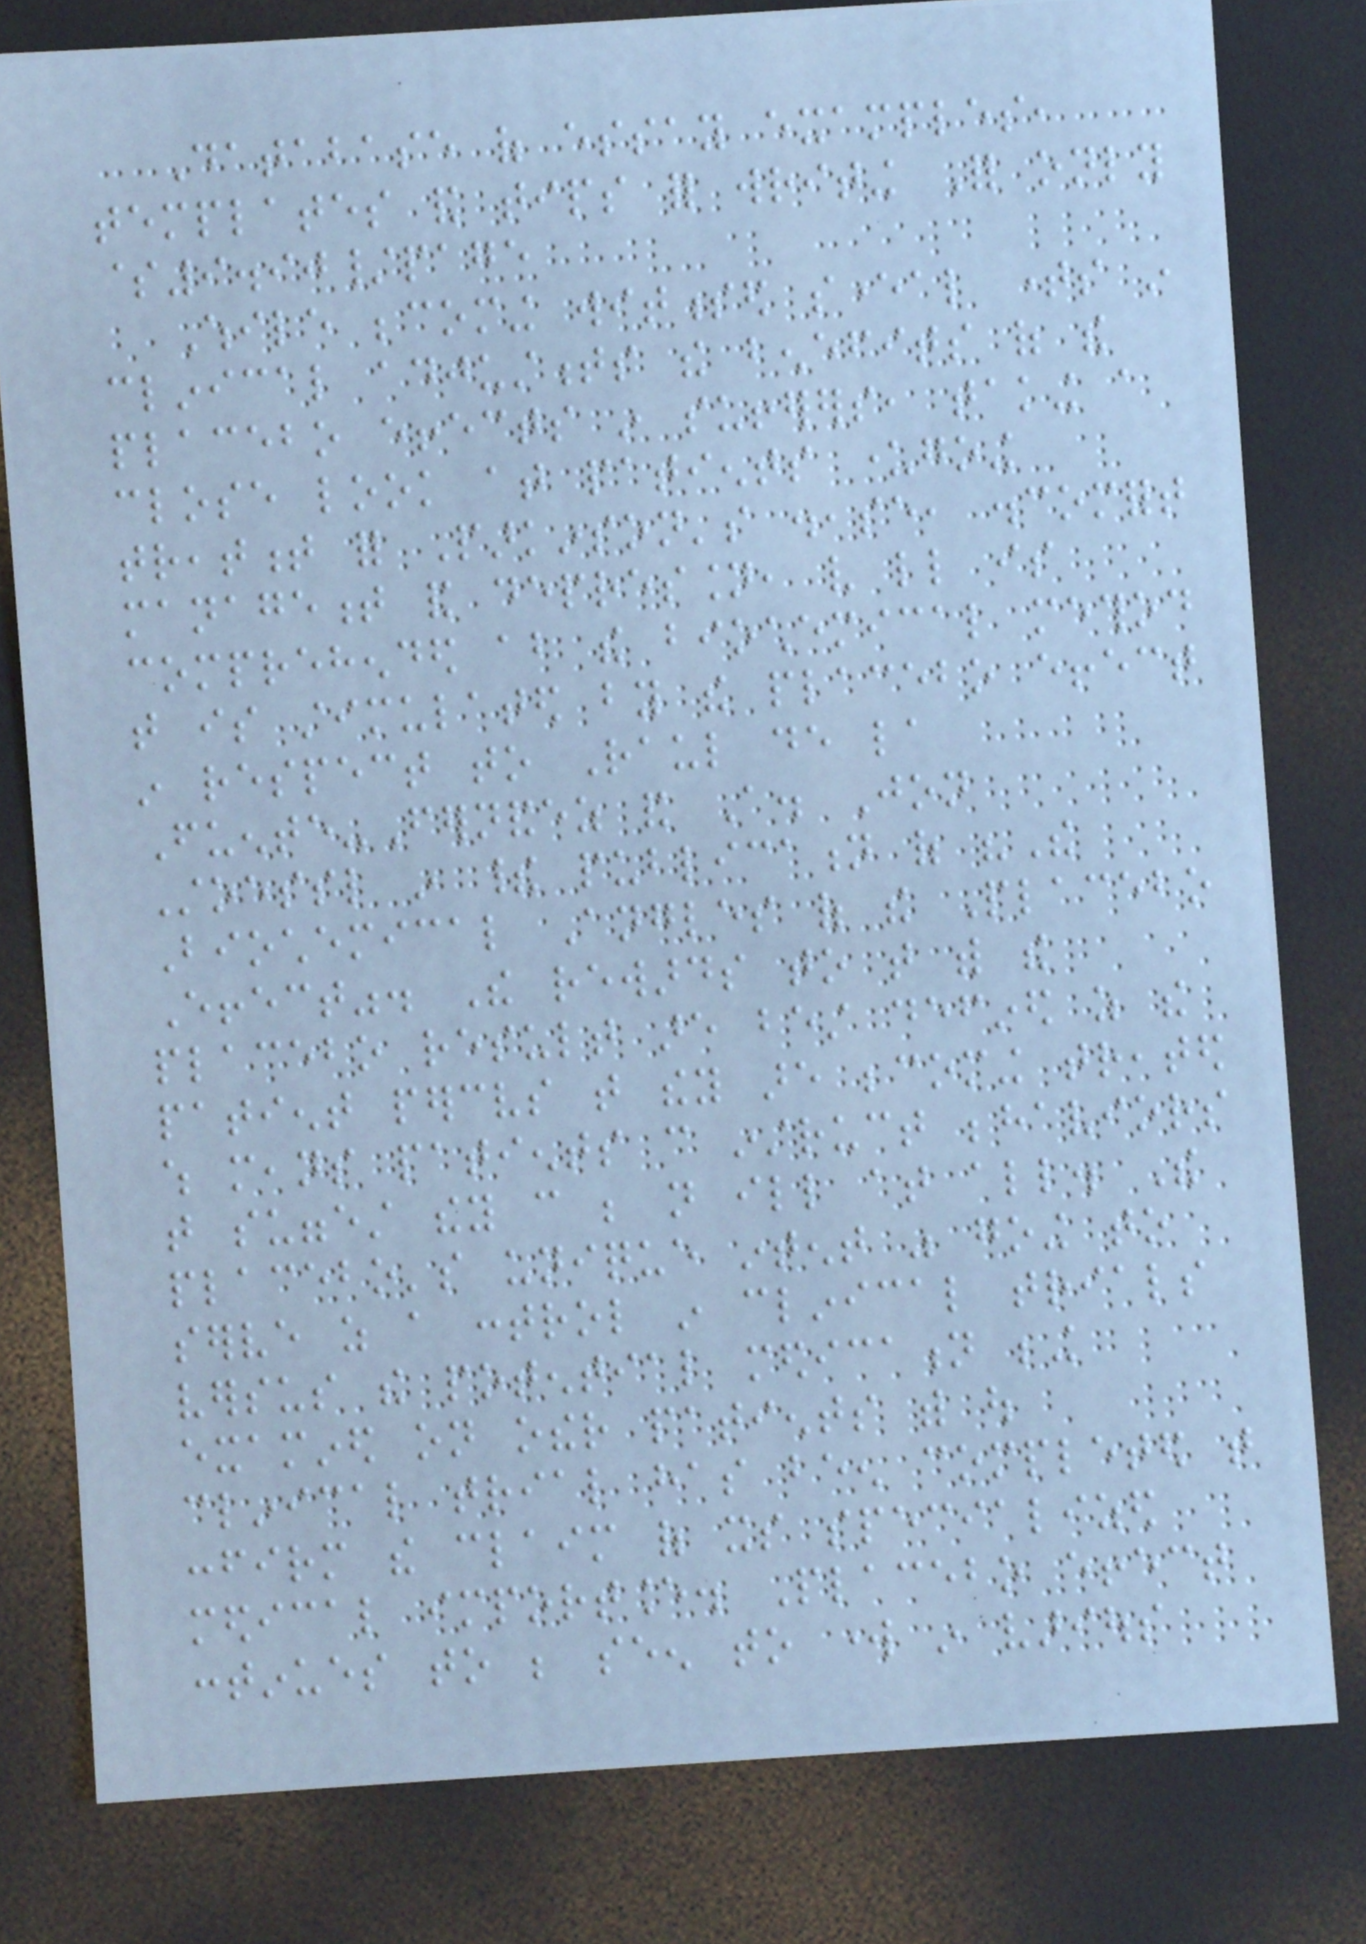Database of essay examples,
templates and tips for writing For only
$9.90/page
While becoming witnessed several times in
clinical adjustments the benefits of the
placebo effects in sufferers, taking a
close look at patients undergoing
treatment for Parkinson's disease, discomfort
management and depression, very little is
comprehended about the biochemical method
that is stimulated by the placebo effect
in respect to Raul de la
Fuente-Fernandez and A. Jon
Stoessl in their publication of "The
Biochemical Angles of the Placebo
Effect". The rewards to that with the
placebo result are best defined as the
patient perceives that they are becoming treated
which means patients can instruct behaviors
that suggest they can be not ill at all. The
placebo's unique intent was going to
serve as a control in clinical trials
versus the potential medication being
examined on other patients with out
clinical trial has been completed that
confirm the claim of its specialized
medical importance. Placebo effect
continues to be seen to work in various
